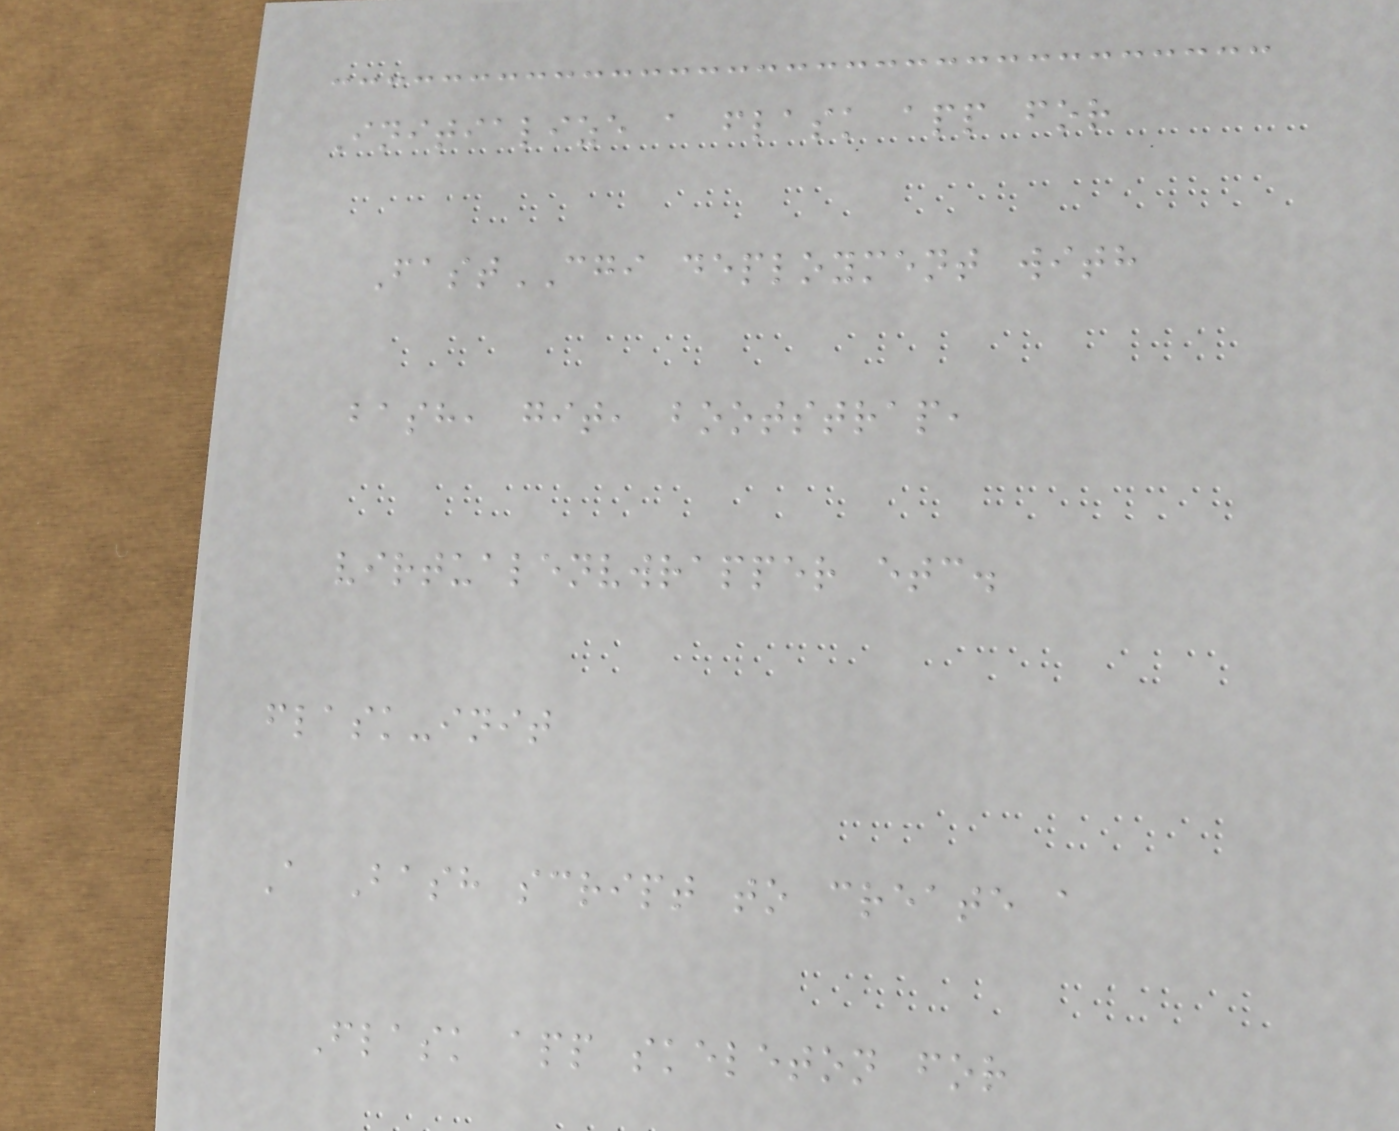Initialize a flask app for
FastCGI deployment with
bash, git, bootstrap,
virtualenvwrapper etc.
flask-init
A Bash script to create a
Flask app skeleton for
